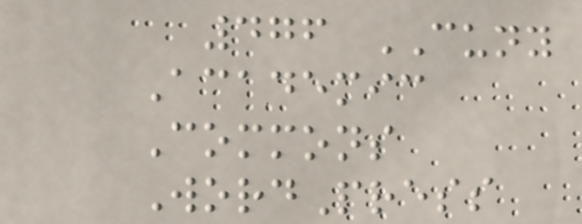476 CUNY
Academic
Commons
WordPress
